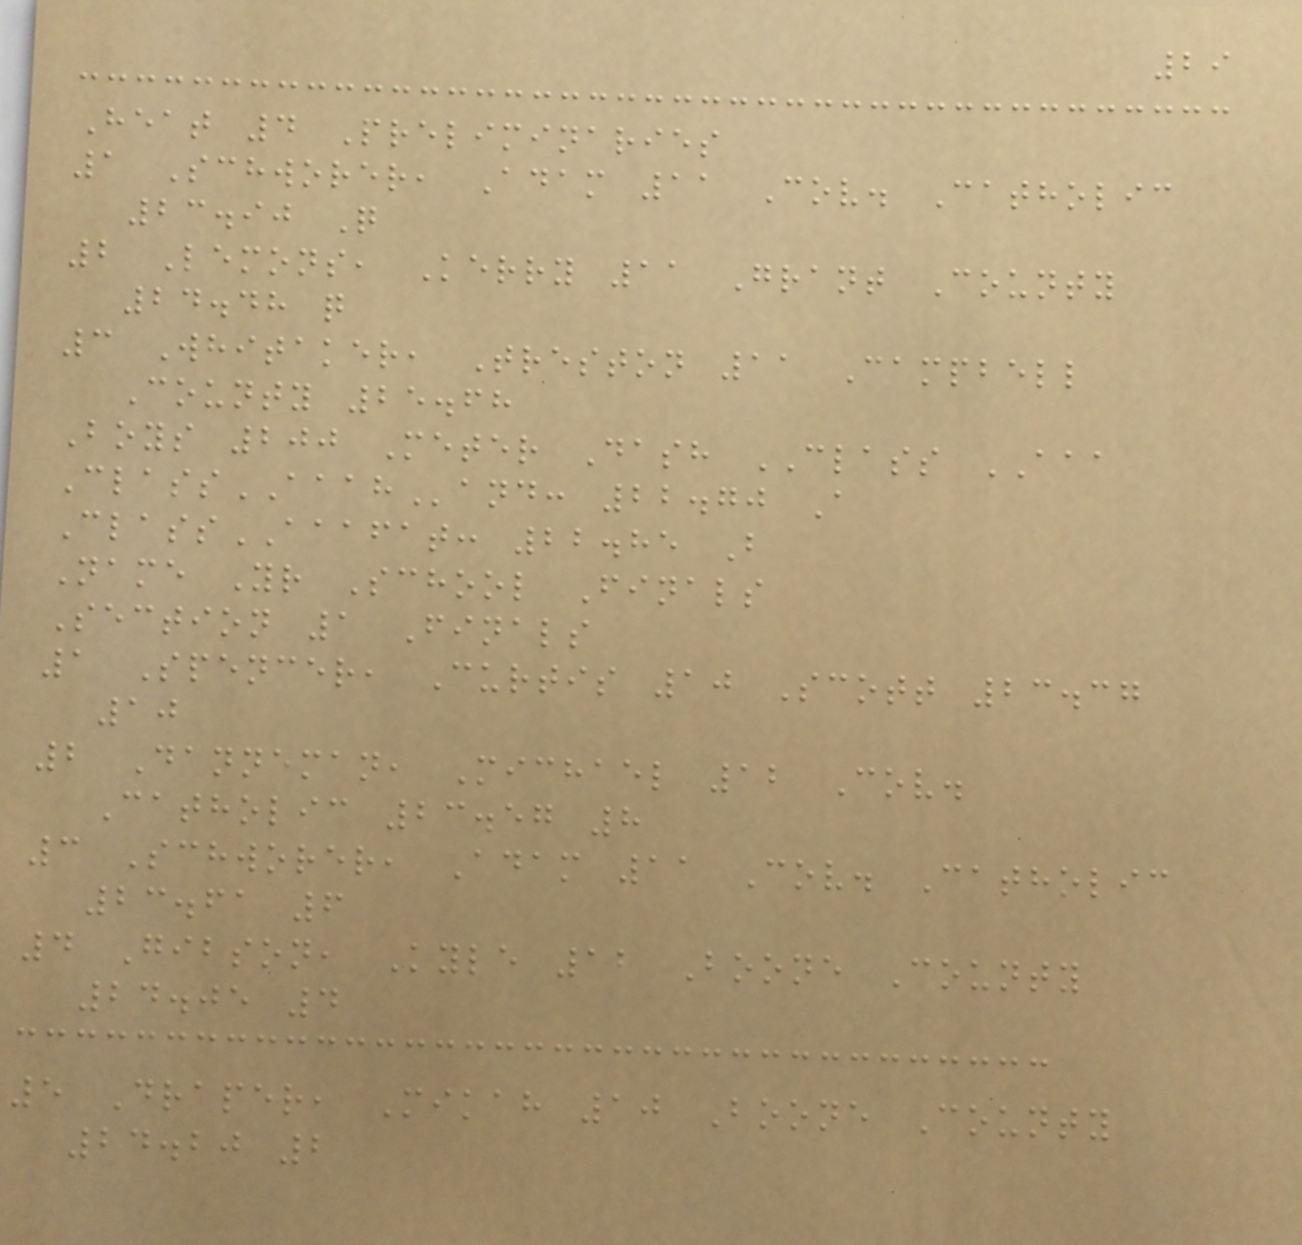29
Heat 4 Preliminaries
1 Schworer, Adam 11 Cov. Catholic
23.90 Q
2 Lemons, Kerry 11 Grant County
24.48 q
3 Whitaker, Treston 11 Campbell
County 25.68
Boys 200 Meter Dash CLASS AAA
ClassAAAHand: 22.70 A
ClassAAAFAT: 22.85 B
Name Yr School Finals
Section 1 Finals
1 Spencer, Curtis 10 Scott 23.37
10
2 Danneman, Michael 12 Cov.
Catholic 23.57 8
3 Schworer, Adam 11 Cov. Catholic
23.61 6
4 Gibson, Kyle 12 Boone County
24.05 4
5 Draper, Mikah 10 Boone County
24.20 2
